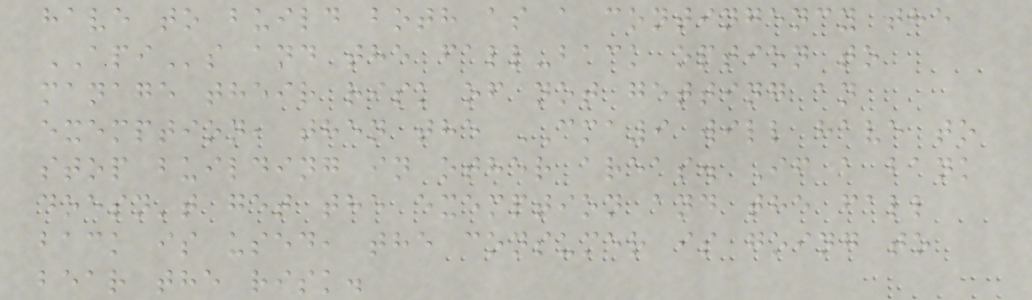have to build both as a contingency the
APIs and the fall-back option to
manage their risk of not getting an
exemption, then the CMA9 will have to
stop building in other areas. If a bank
doesn't get the exemption and the fall
back is used, the consumer is going to
bear the risk.
